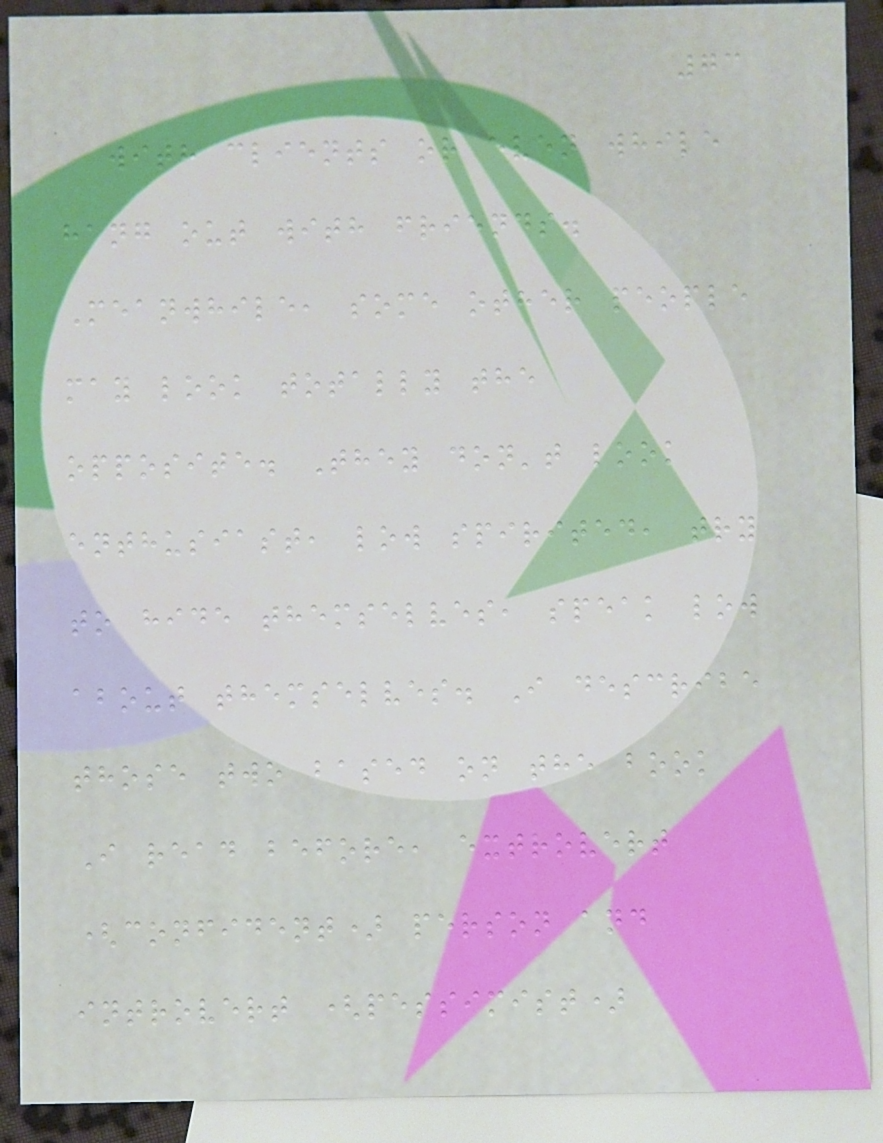73
with clients or even while
hang out with friends.
Meanwhile, some other people
may look totally the
opposite. They don't look
enthusiast, low spirited, try
to hide themselves, speak low
about themselves. I describe
those two based on the book
I read before, extrovert
(confident) person and
introvert (pessimist)
